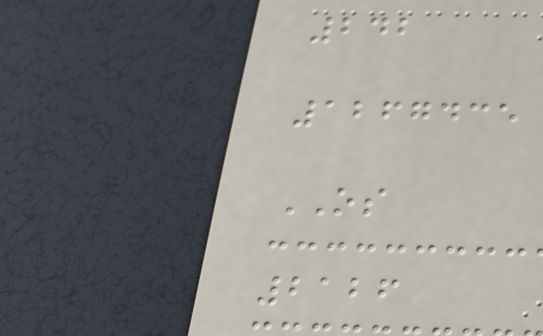242
1267435
OS
2126
